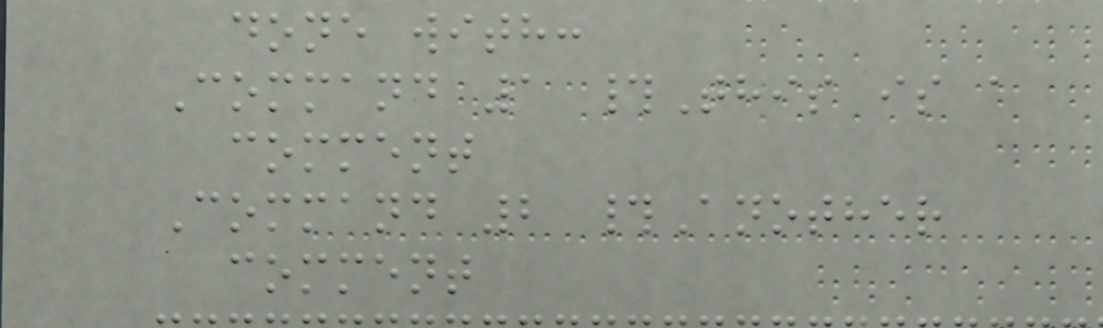done with:
Command 1 #This is a
comment
Command 2 #Another
comment
